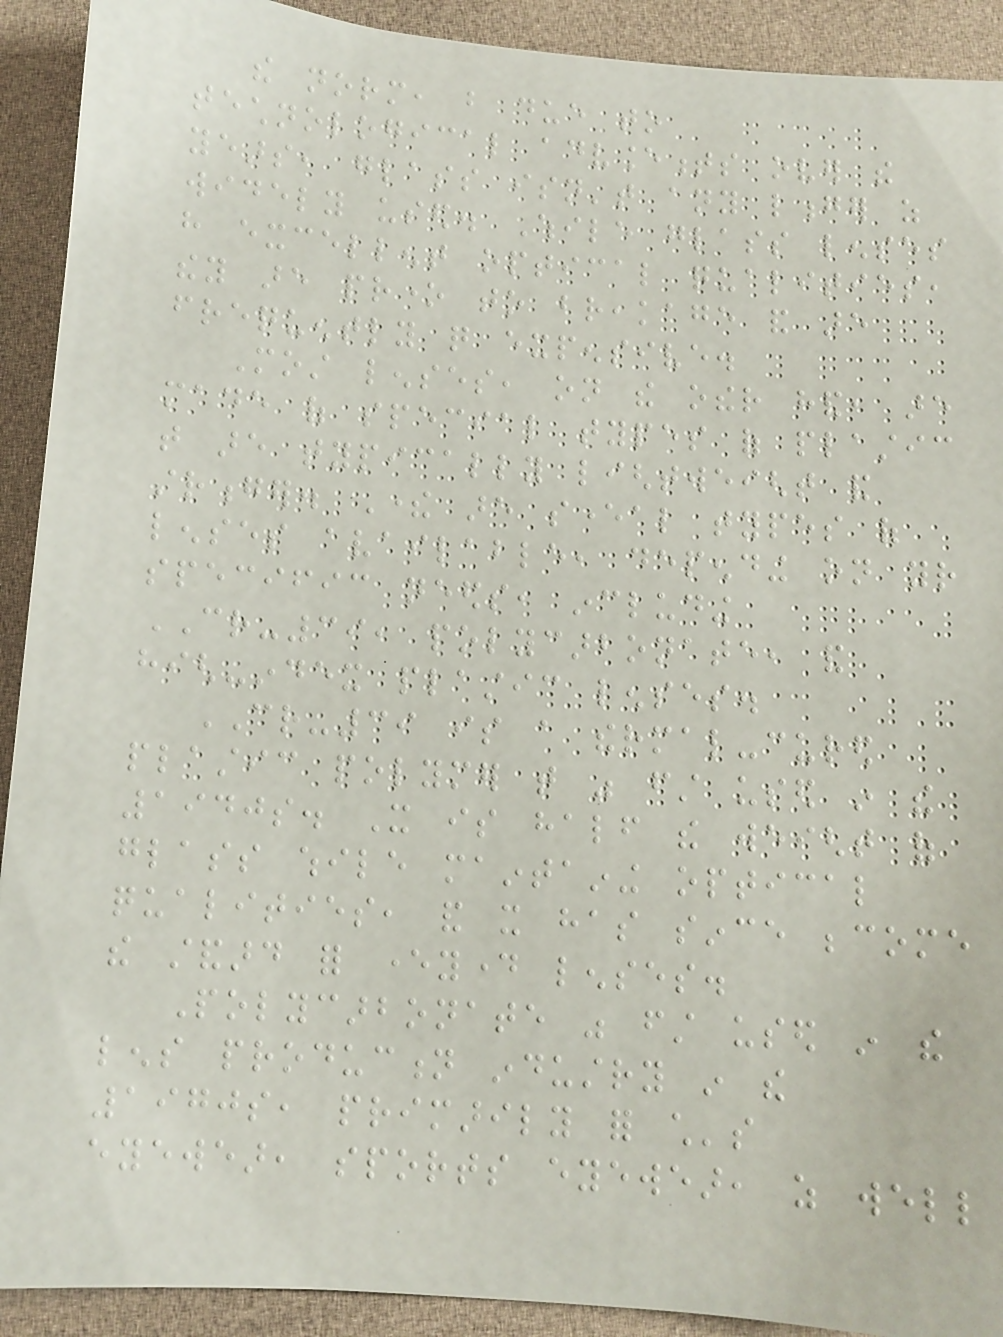the norm, but due to
technological advancements over the
years, glass isn't any longer as
widely used. While glass lenses
have excellent optical qualities,
they are prone to breakage and are
frequently quite expensive.
Most lenses, on the other hand, are
made of special types of plastic
that are typically lightweight and
stronger. There are several types of
lenses available, depending on your
specific needs, including
CR-39, polycarbonate, and
high-index plastic lenses.
CR-39 is a thermal-cured
plastic polymer that was first used in the
1940s. It is half the weight of
glass while maintaining optical
qualities, and it has since become
the standard for everyday lenses.
Polycarbonate was first used in the
lens production industry in the
1970s, primarily for child's
eyewear, sports eyewear, as well
